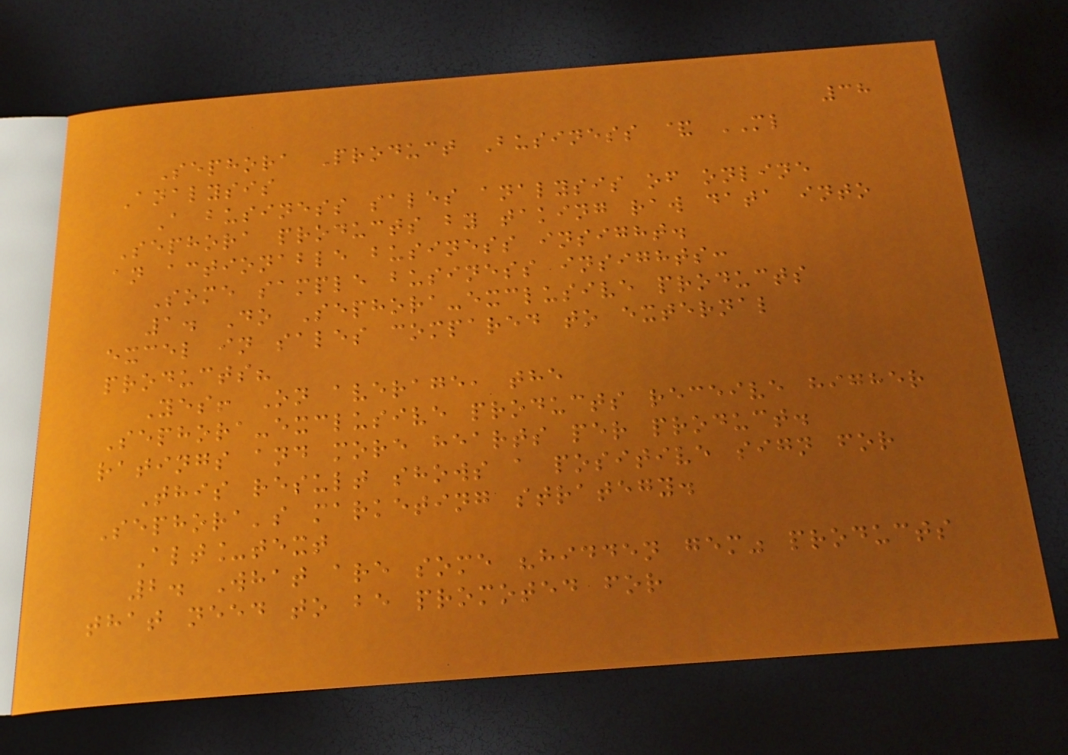38
Sephora Product Business & ML
Analysis
A business sales analysis of online
Sephora products by taking raw data into
an actionable business insight.
Some sample business insights:
1. Do Sephora-exclusive products
excel in sales compared to external
products?
Yes! On average, the
Sephora-exclusive products receive higher
ratings and more hearts per product.
This result shows a positive sign for
Sephora's marketing strategy.
Alt_text
2. What are some "hidden gem" products
that need to be promoted for
